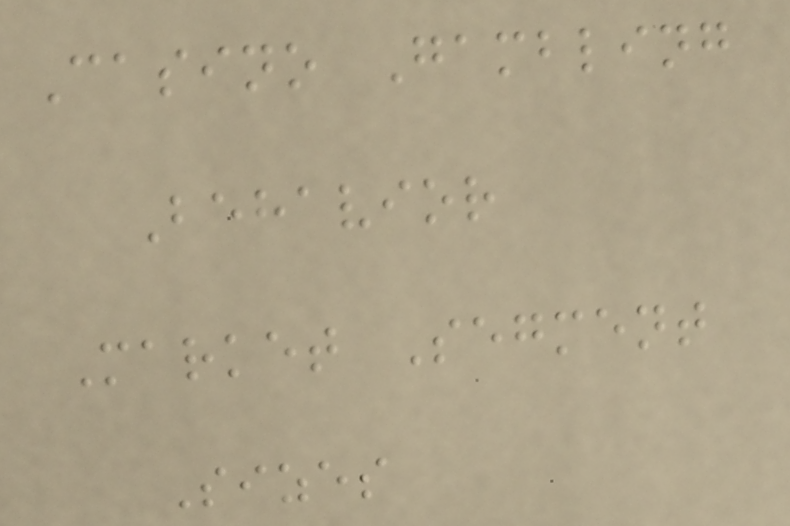Casino Gambling
Behavior
Market Segment
Sizes
